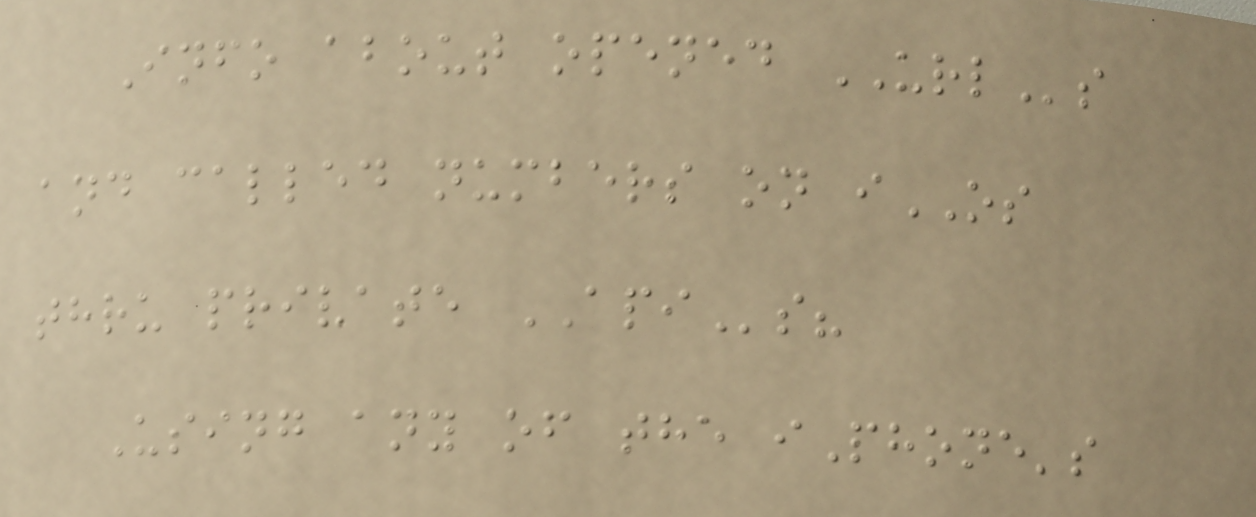Info about opened URLs
and called numbers on iOS
thru private APIs?
Using any of the iPhone's
